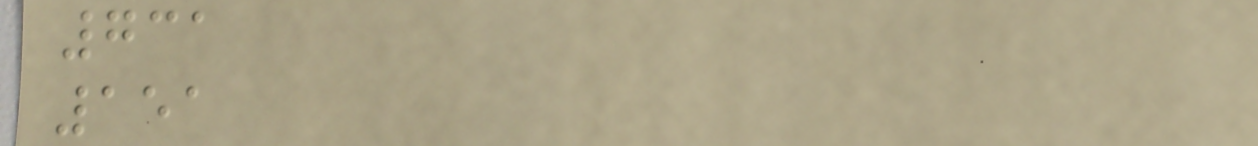731
151
